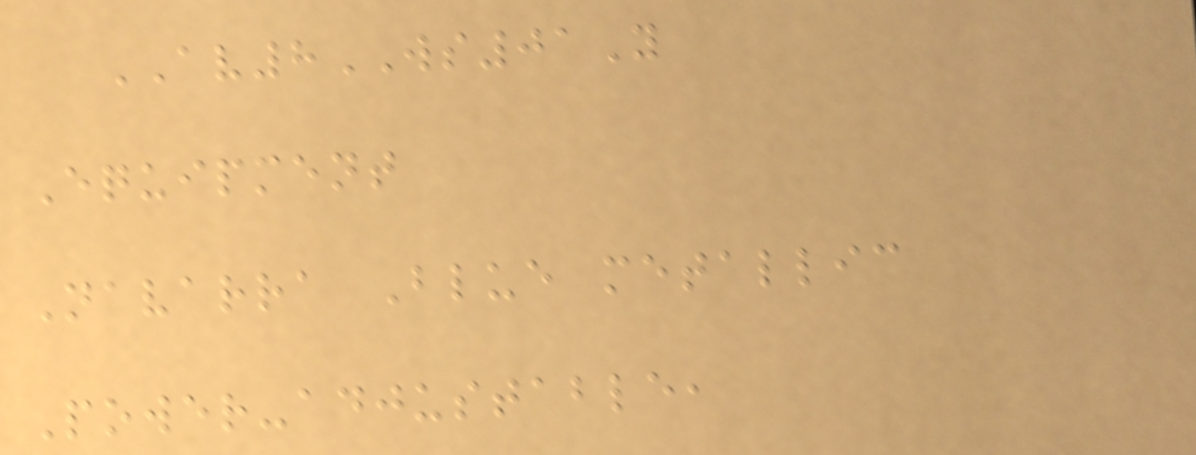AV8WS01Y
Equipment
Navarra Blue metallic
Power-adjustable,
